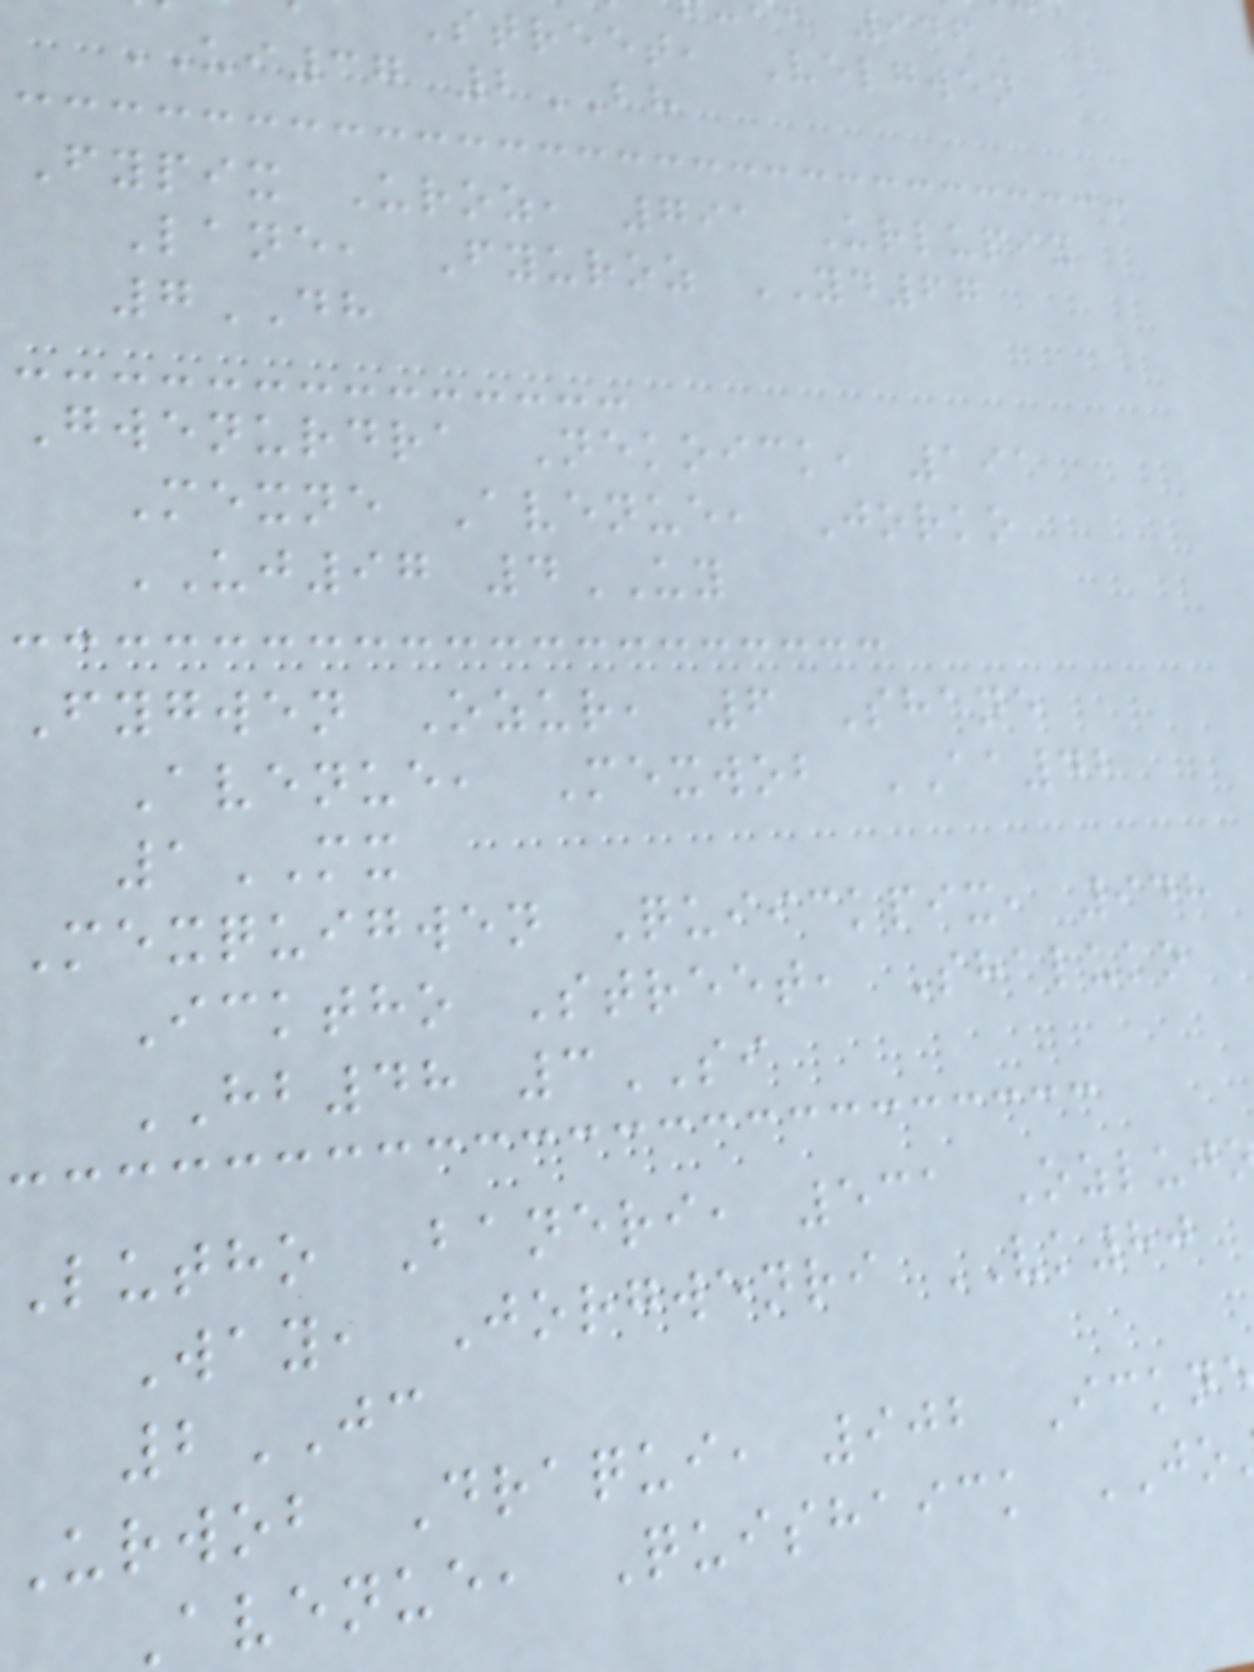Street, Velgwen
UI37 2BH
Fypix Uroz, 791 Urlupix
Lane, Fyuroz YD67
7DH
Gwenurdra Nekoick, 191
Mexne Avenue, Jorko
UJ97 4UY
Fygwen Ozur, 6 Shane
Avenue, Mexwob AA42
1MX
Mexquigwen Quiickpix, 948
Icktho Street, Shaluko
HB48 3SI
Lutho Baneri, 531 Ozluj
Way, Jorgwenri VK80
2JC
Urwob Draqui, 902 Ickn
avenue, Quishaick JO
